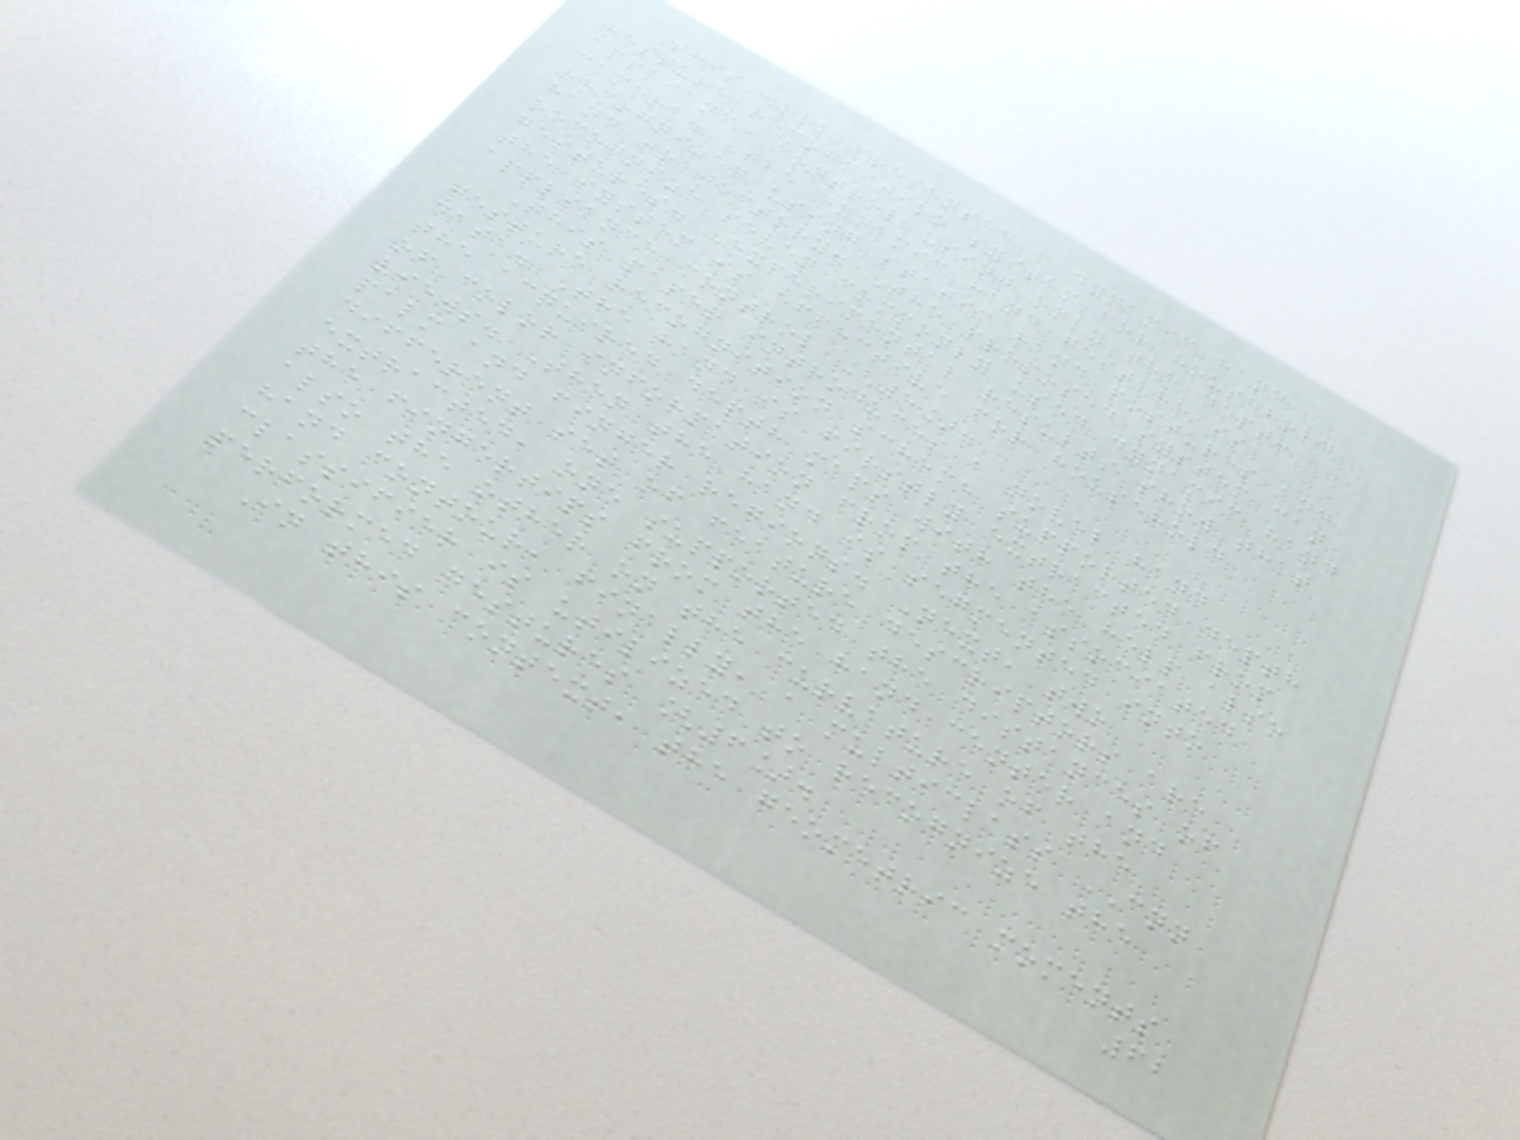This work presented a dynamic hand
gesture recognition system for household
appliance control using only the depth
camera. The dynamic hand gesture is
recognized using static hand postures and
hand trajectory. The proposed system can
recognize seven commonly used dynamic hand
gestures. Experimental results show that
the system is effective for household
appliance control [5].
This paper introduces a novel hand
gesture recognition scheme supported depth
data. The hand is firstly extracted from
the acquired depth maps with the help also
of color information from the associated
views. Then the hand is segmented into
palm and finger regions. Next, two
different set of feature descriptors are
extracted, one supported the distances of
the fingertips from the hand center and
also the other on the curvature of the
hand contour, finally, a multiclass CNN
classifier is utilized to recognize the
performed gestures [6].
In this context, the geometric moments
62
